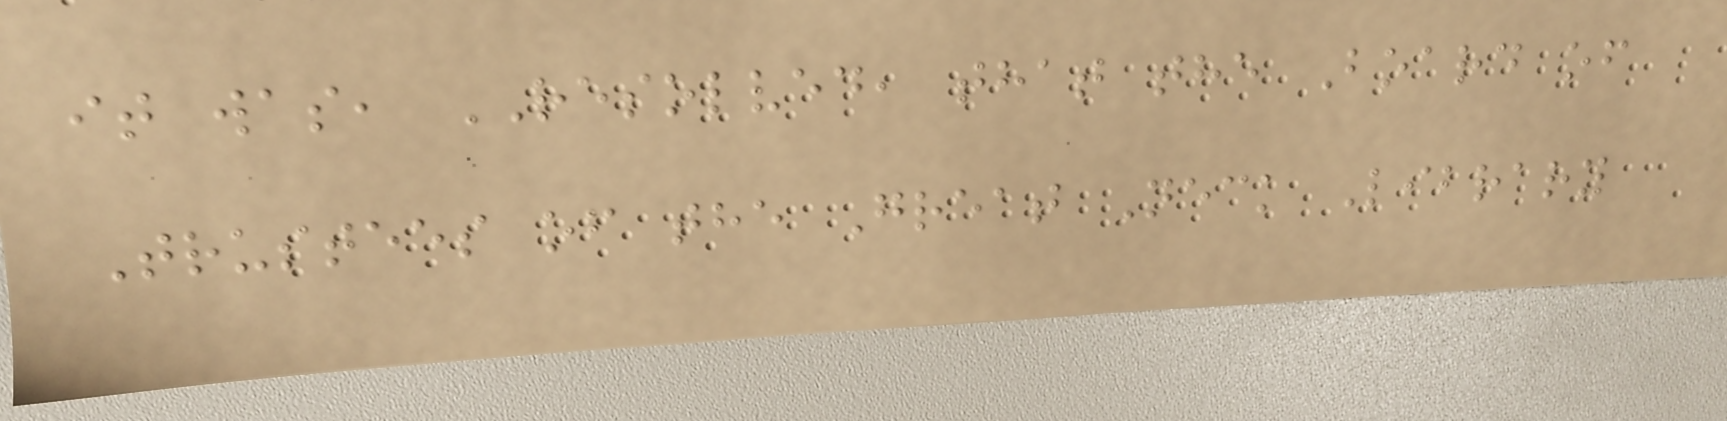it was, RESOLVED, that the Board of
Trustees of the Great Neck Library
